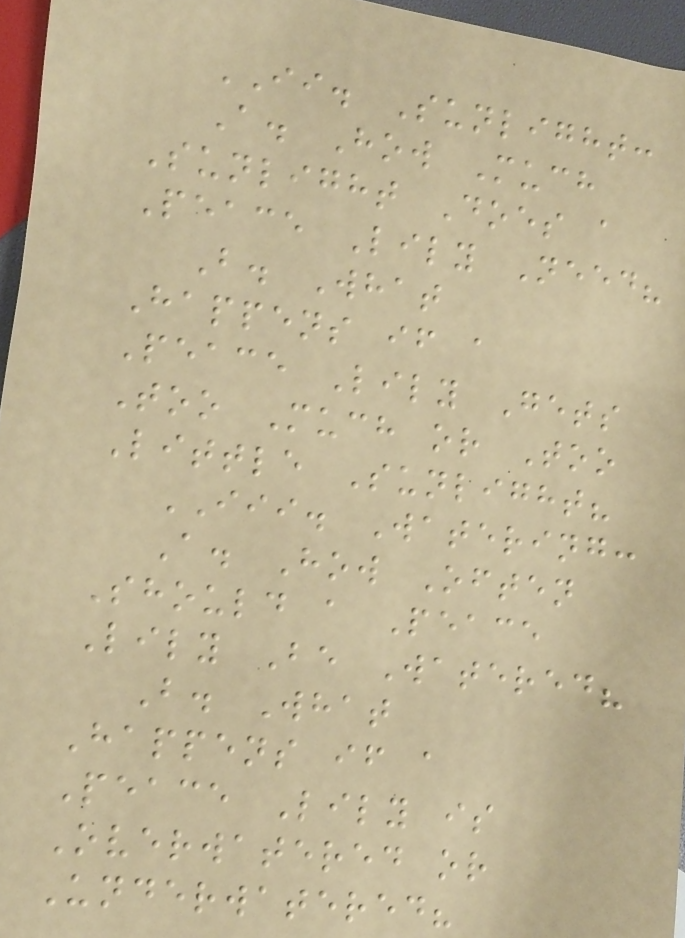II. Sunlight:
A. How Much
Sunlight Does a
Peace Lily Need?
B. What
Happens if a
Peace Lily Gets
Too Much or Too
Little Sunlight?
III. Watering:
A. How Often
Should a Peace
Lily Be Watered?
B. What
Happens if a
Peace Lily is
Overwatered or
Underwatered?
